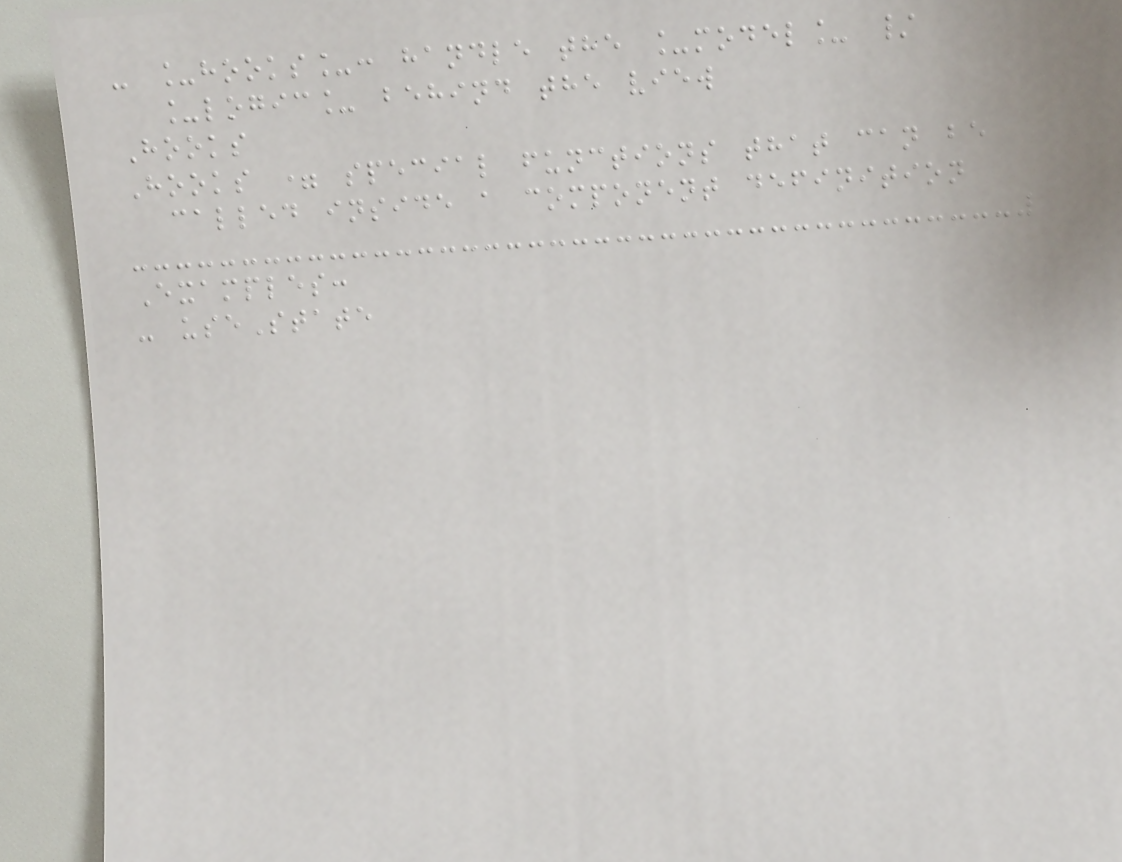- _hooks_: handle the _model_ /
_logic_ behind the view
Hooks
Hooks = special functions that can be
called inside a component definition
Examples:
- useState
